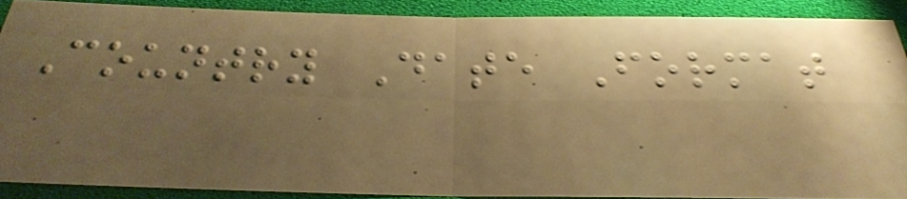Country Date Format
